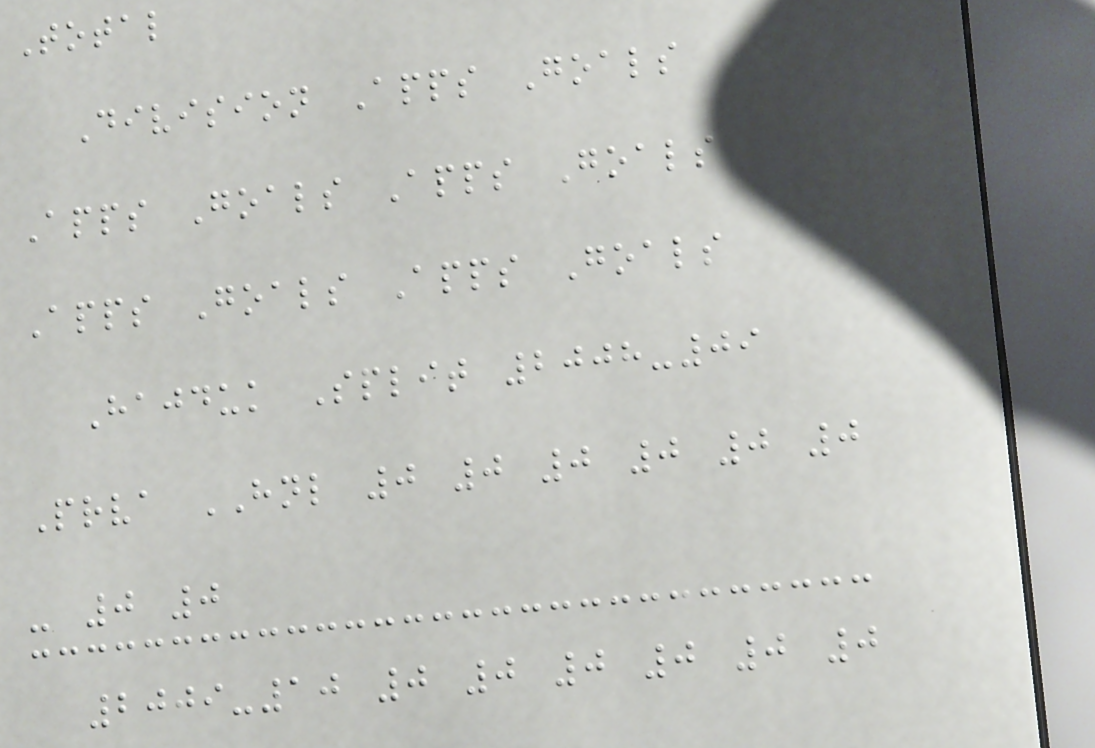Total
Division Apps Goals
Apps Goals Apps Goals
Apps Goals Apps Goals
Hajduk Split 2008-09
Prva HNL 0 0 0 0 0 0
- 0 0
2009-10 0 0 0 0 0 0
